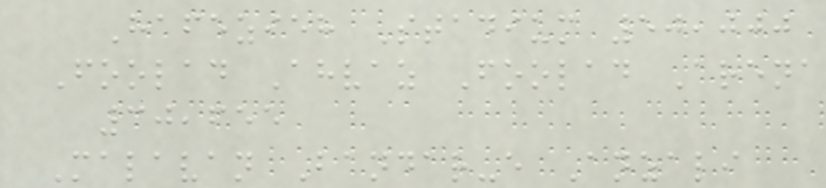Hafezieh Stadium 50,000
Foolad Ahvaz Foolad Arena
30,655
Malavan Bandar-e Anzali
